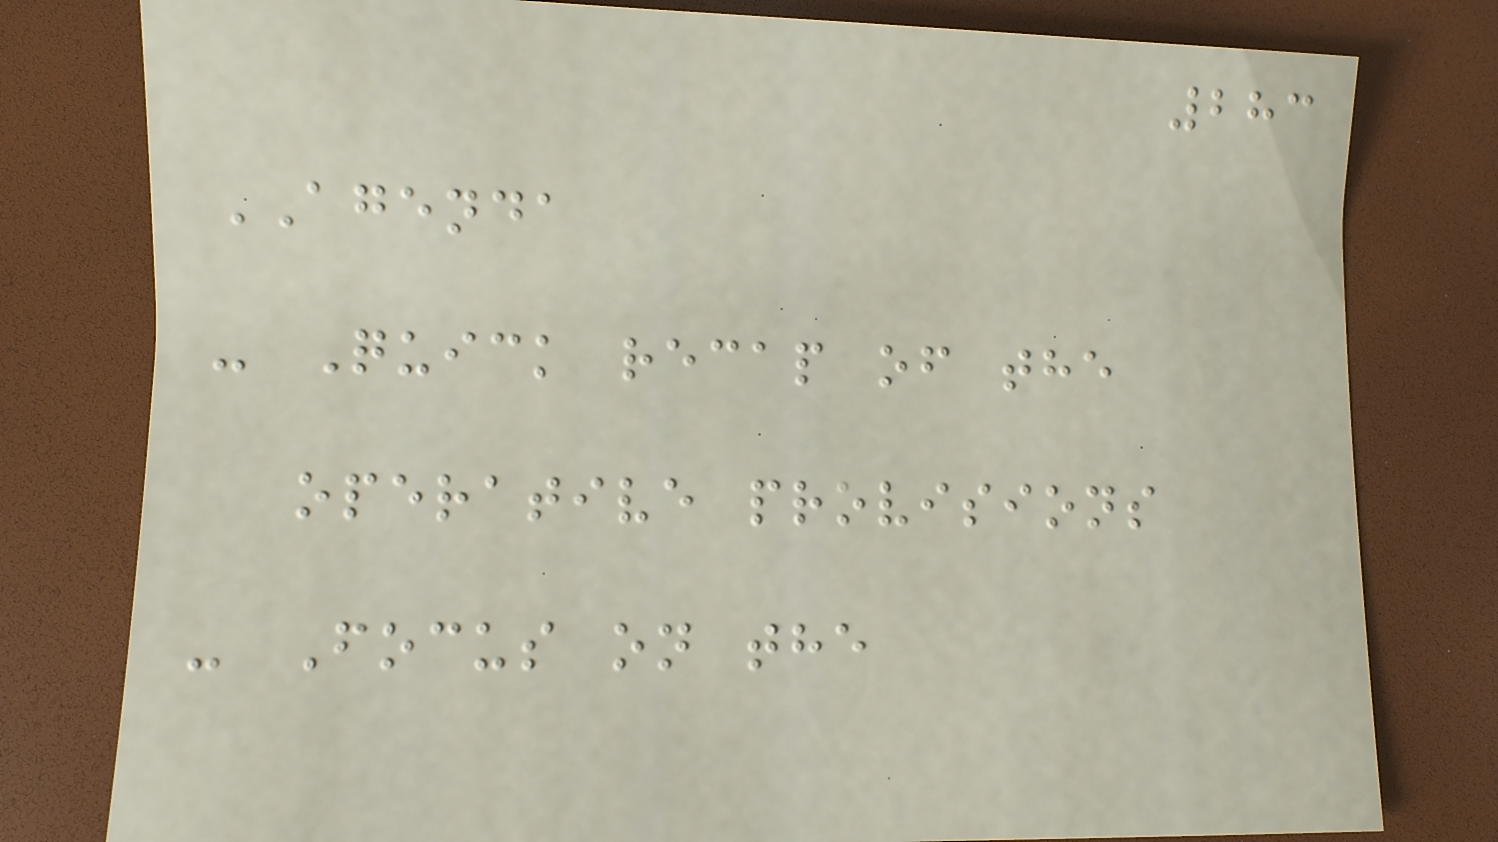283
AGENDA
- Quick recap of the
operative provisions
- Focus on the
